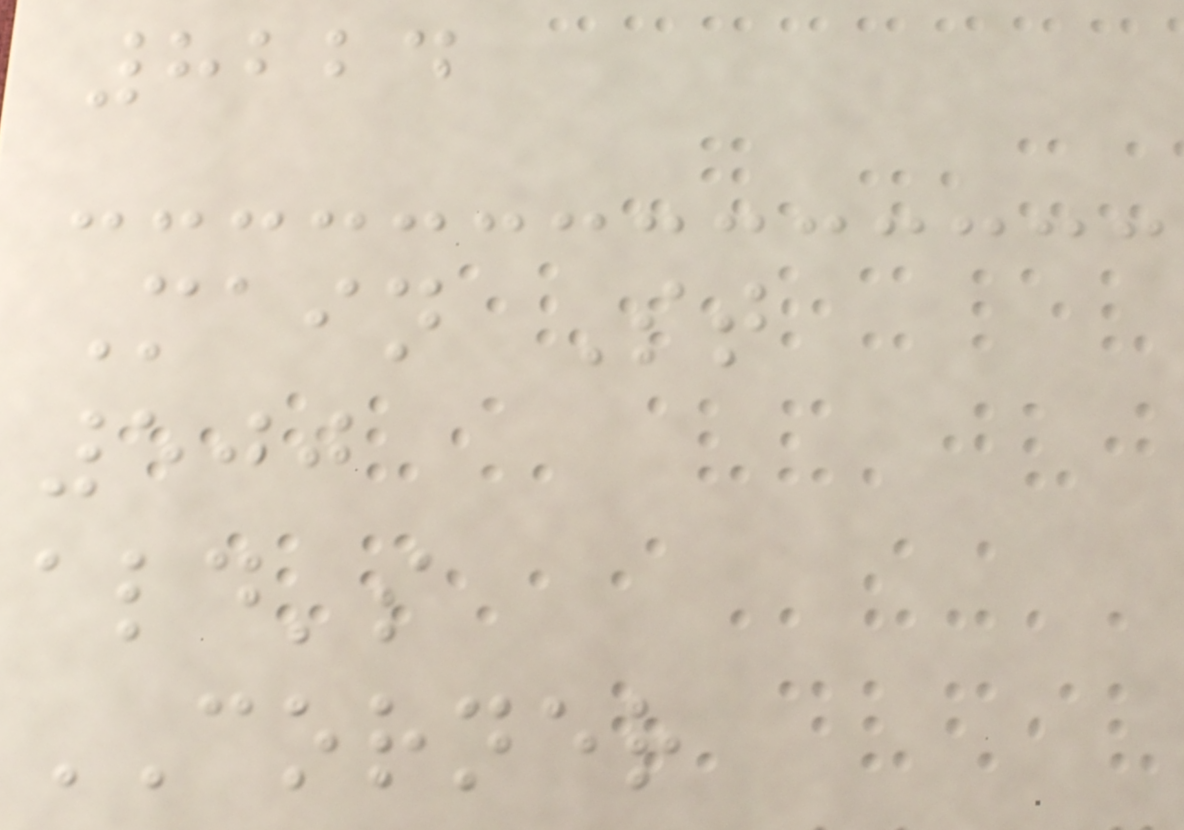8224
Main St
500
ald's
CORNER
